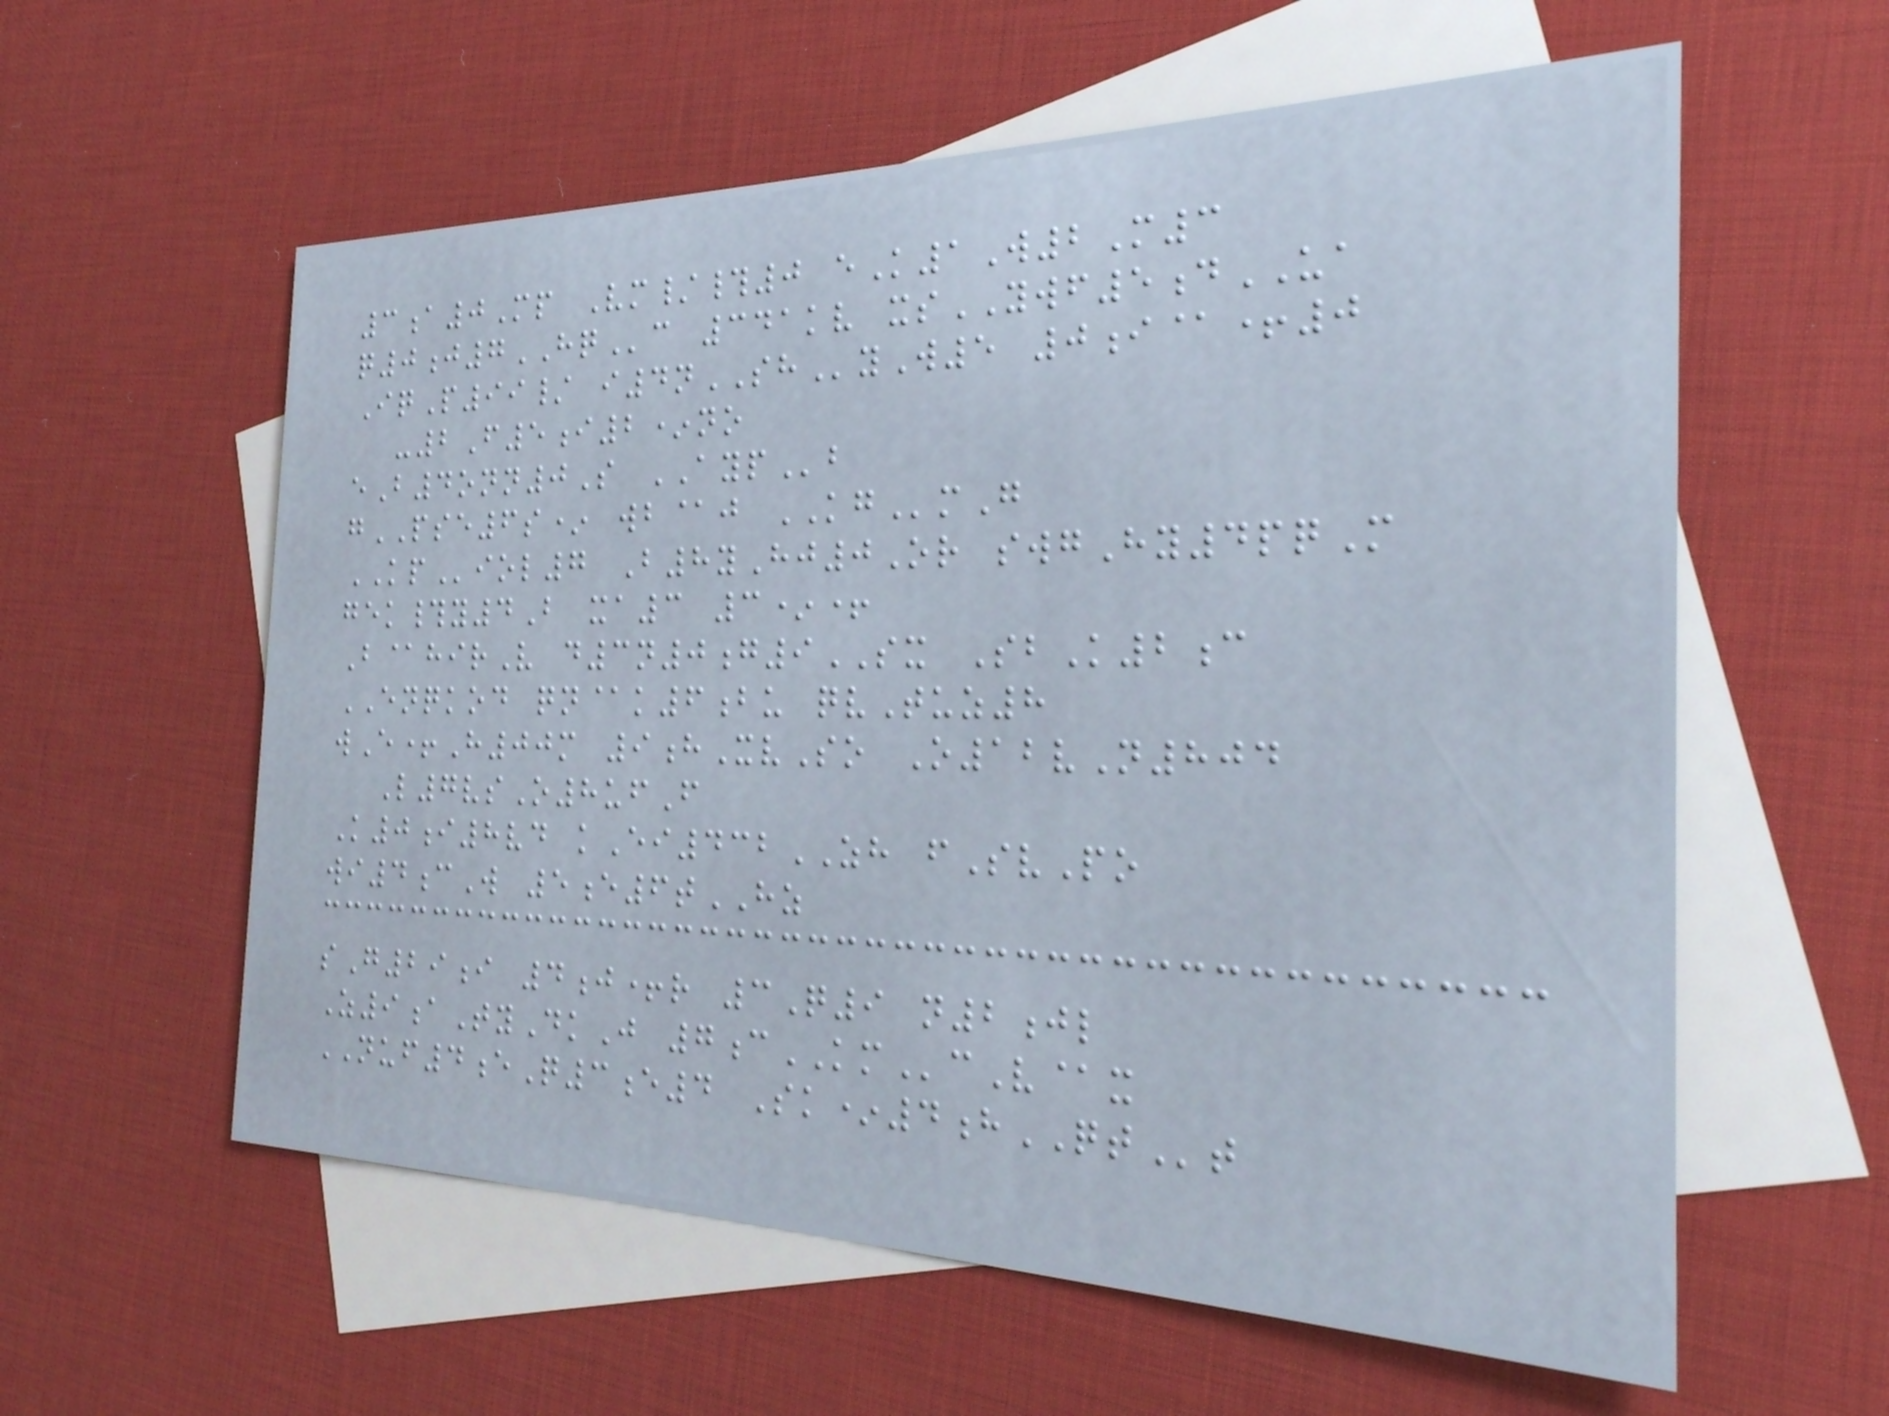3a0Mp Vm/#0 eK1W2M3
q0j7HQc 341kv xsYWF5dUA
IqP99/ i4nSHyW5 0i@+0
-2F5i2*no
eB4onn0S AYPb
gPSE6s* wb@j KGmG
KPiol7 B8yHj0Or swgHy4pqM
gek#y4B xa3 3*+
B@hirV d3n0g9SX SbK2c
ENQKOD qn@k6bu qvTuz8
wE+H00m 9hXvSo O12vN804
L7vsO8ufF
K0i8vd kEi432ZH fSvPo
wi4cW 5e6tHZ
sG29i 4j+r 3Q9 n2jl
Z9aTyDkJ 7cKMcV@x
NUF4eQ3e4 Sk*4hQTt
